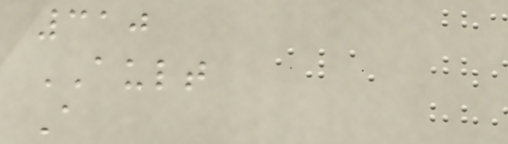310
AULT
A
